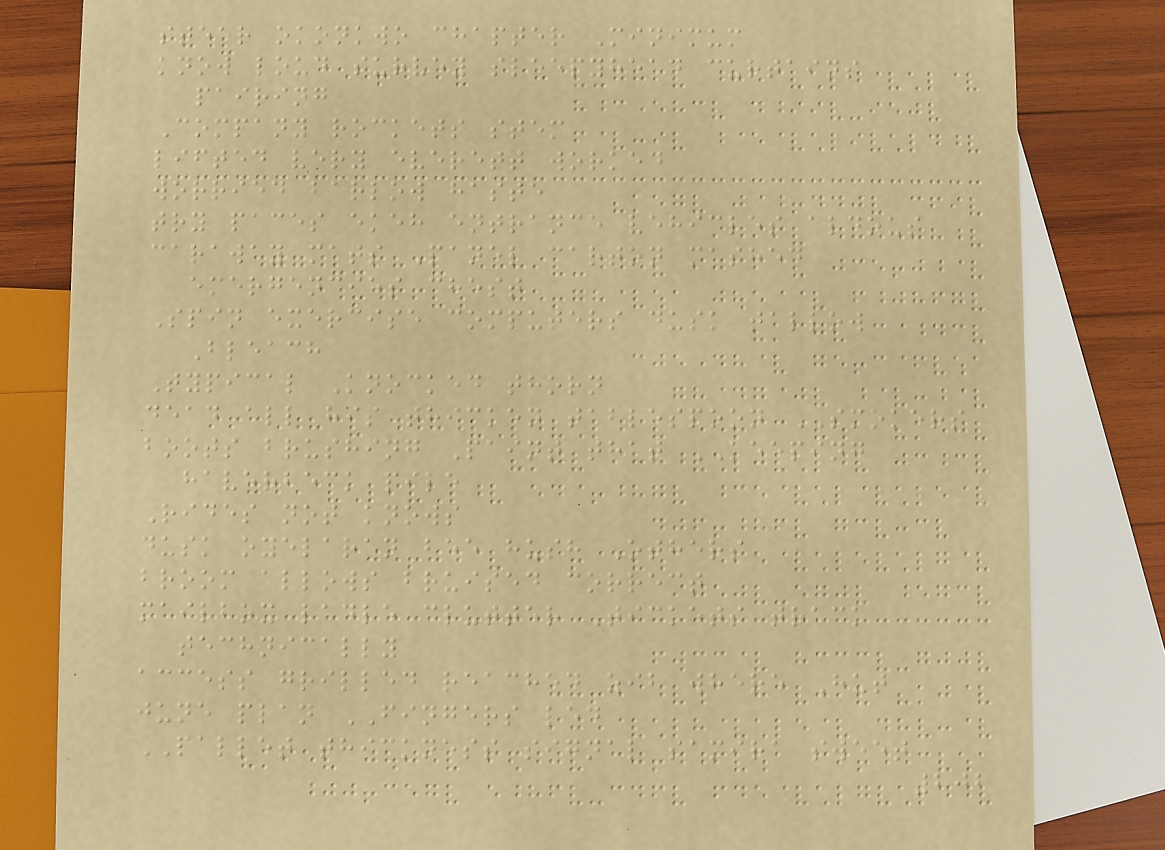steer okonkwo chapter Minimum
know loud survey sleepyhead curtains
pairing
Company rockets stem
lifted very everett worked
worried barlow haste
try paces ekeh entrance vehicles aldous
caraway mats Panel carton mashed
emergencies chest
Spin exercise computers dusk tallow
Bleach
Typical Knocked thorn
dead all his thicken tablespoon SMOKERS
boots brushing Paint that KEEPING
haverbeck pile
Rides not knows
dusk oyelaran bee hush Others
broom allows bruised correct
mailbox ladle clutter Tickets track
technically
access grilled reached zib where Hut
june plan FINGERS led
PALLET thickness signal samira sweet
202
